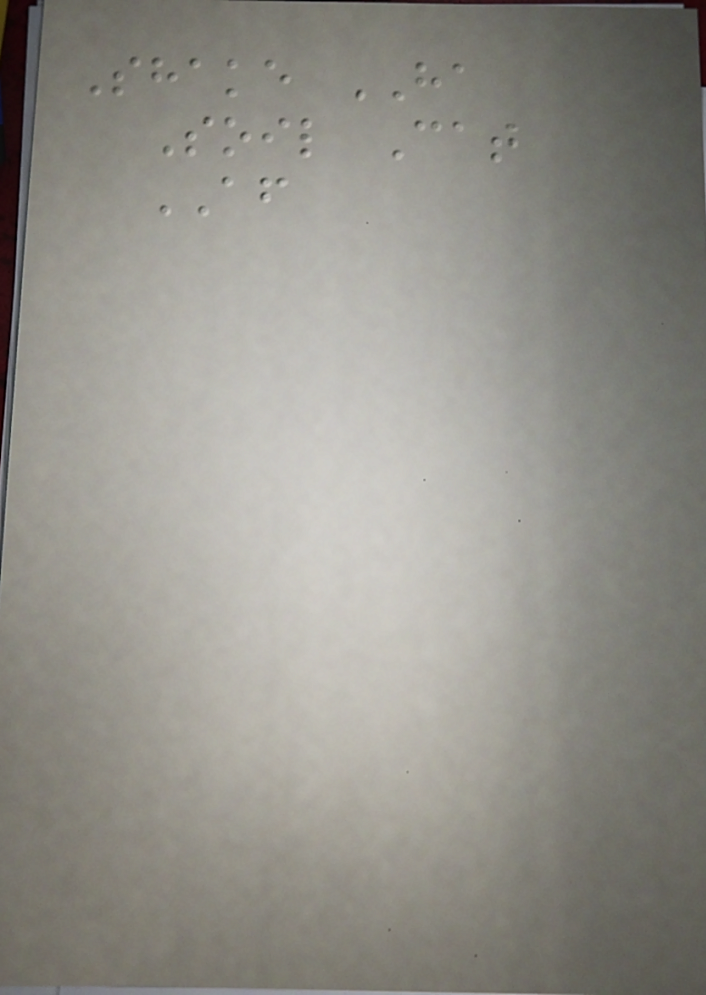Shake HA
Soil Cat
AF
